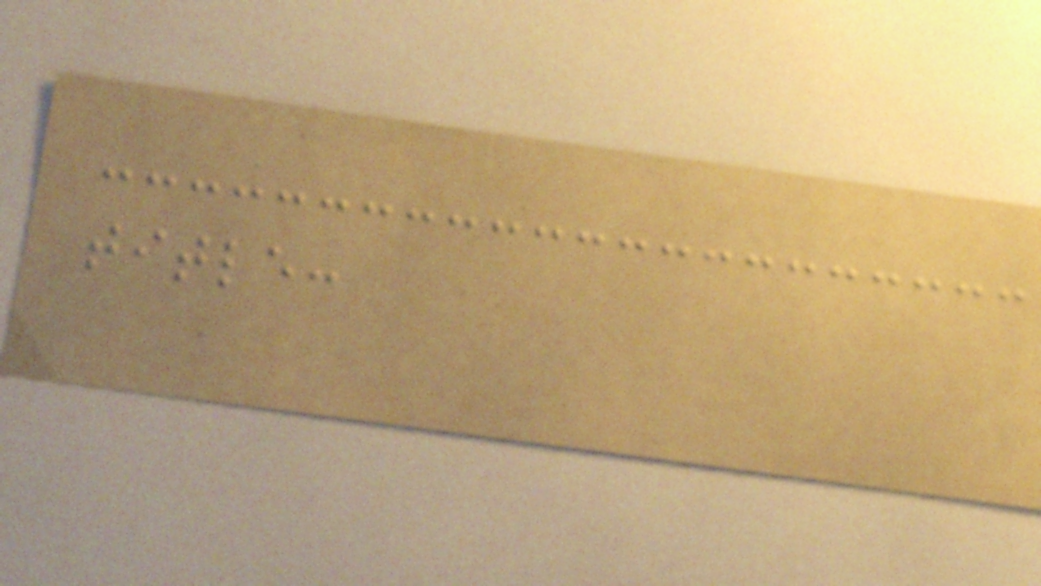title:
